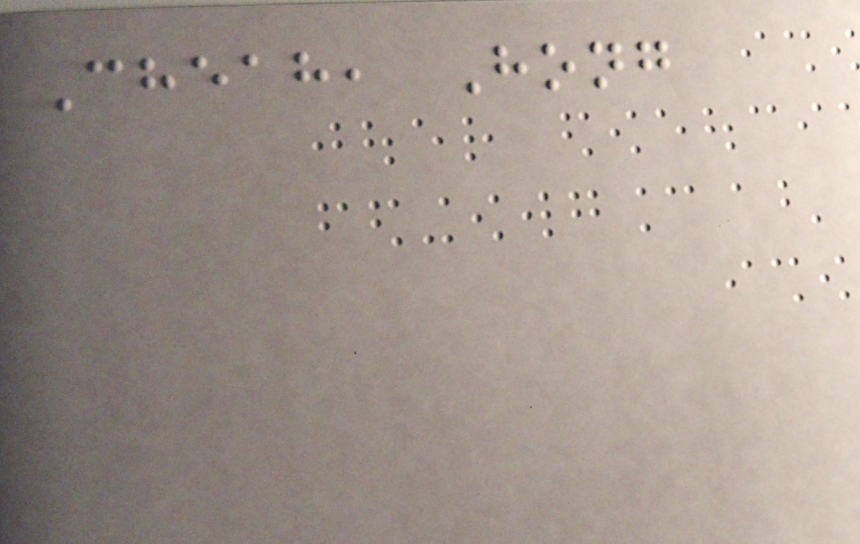Cheah, Hong
